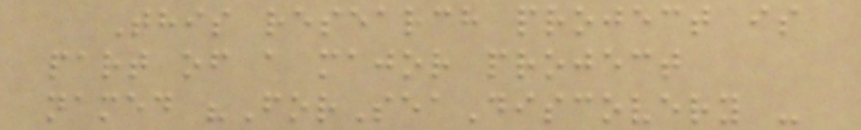This research project is
part of a major project
named "ForSeaDiscovery -
